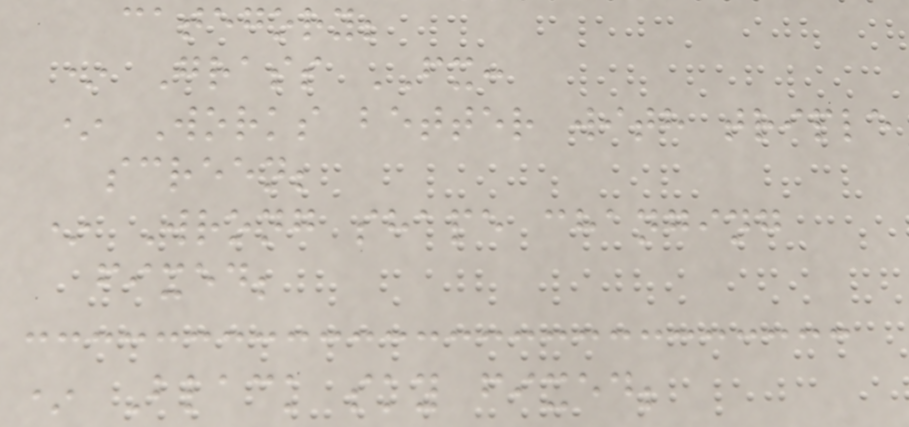category;
* Grass FX:
* Works better with triple
screen;
* Wrong shape changing
fixed;
* Black sky fixed;
